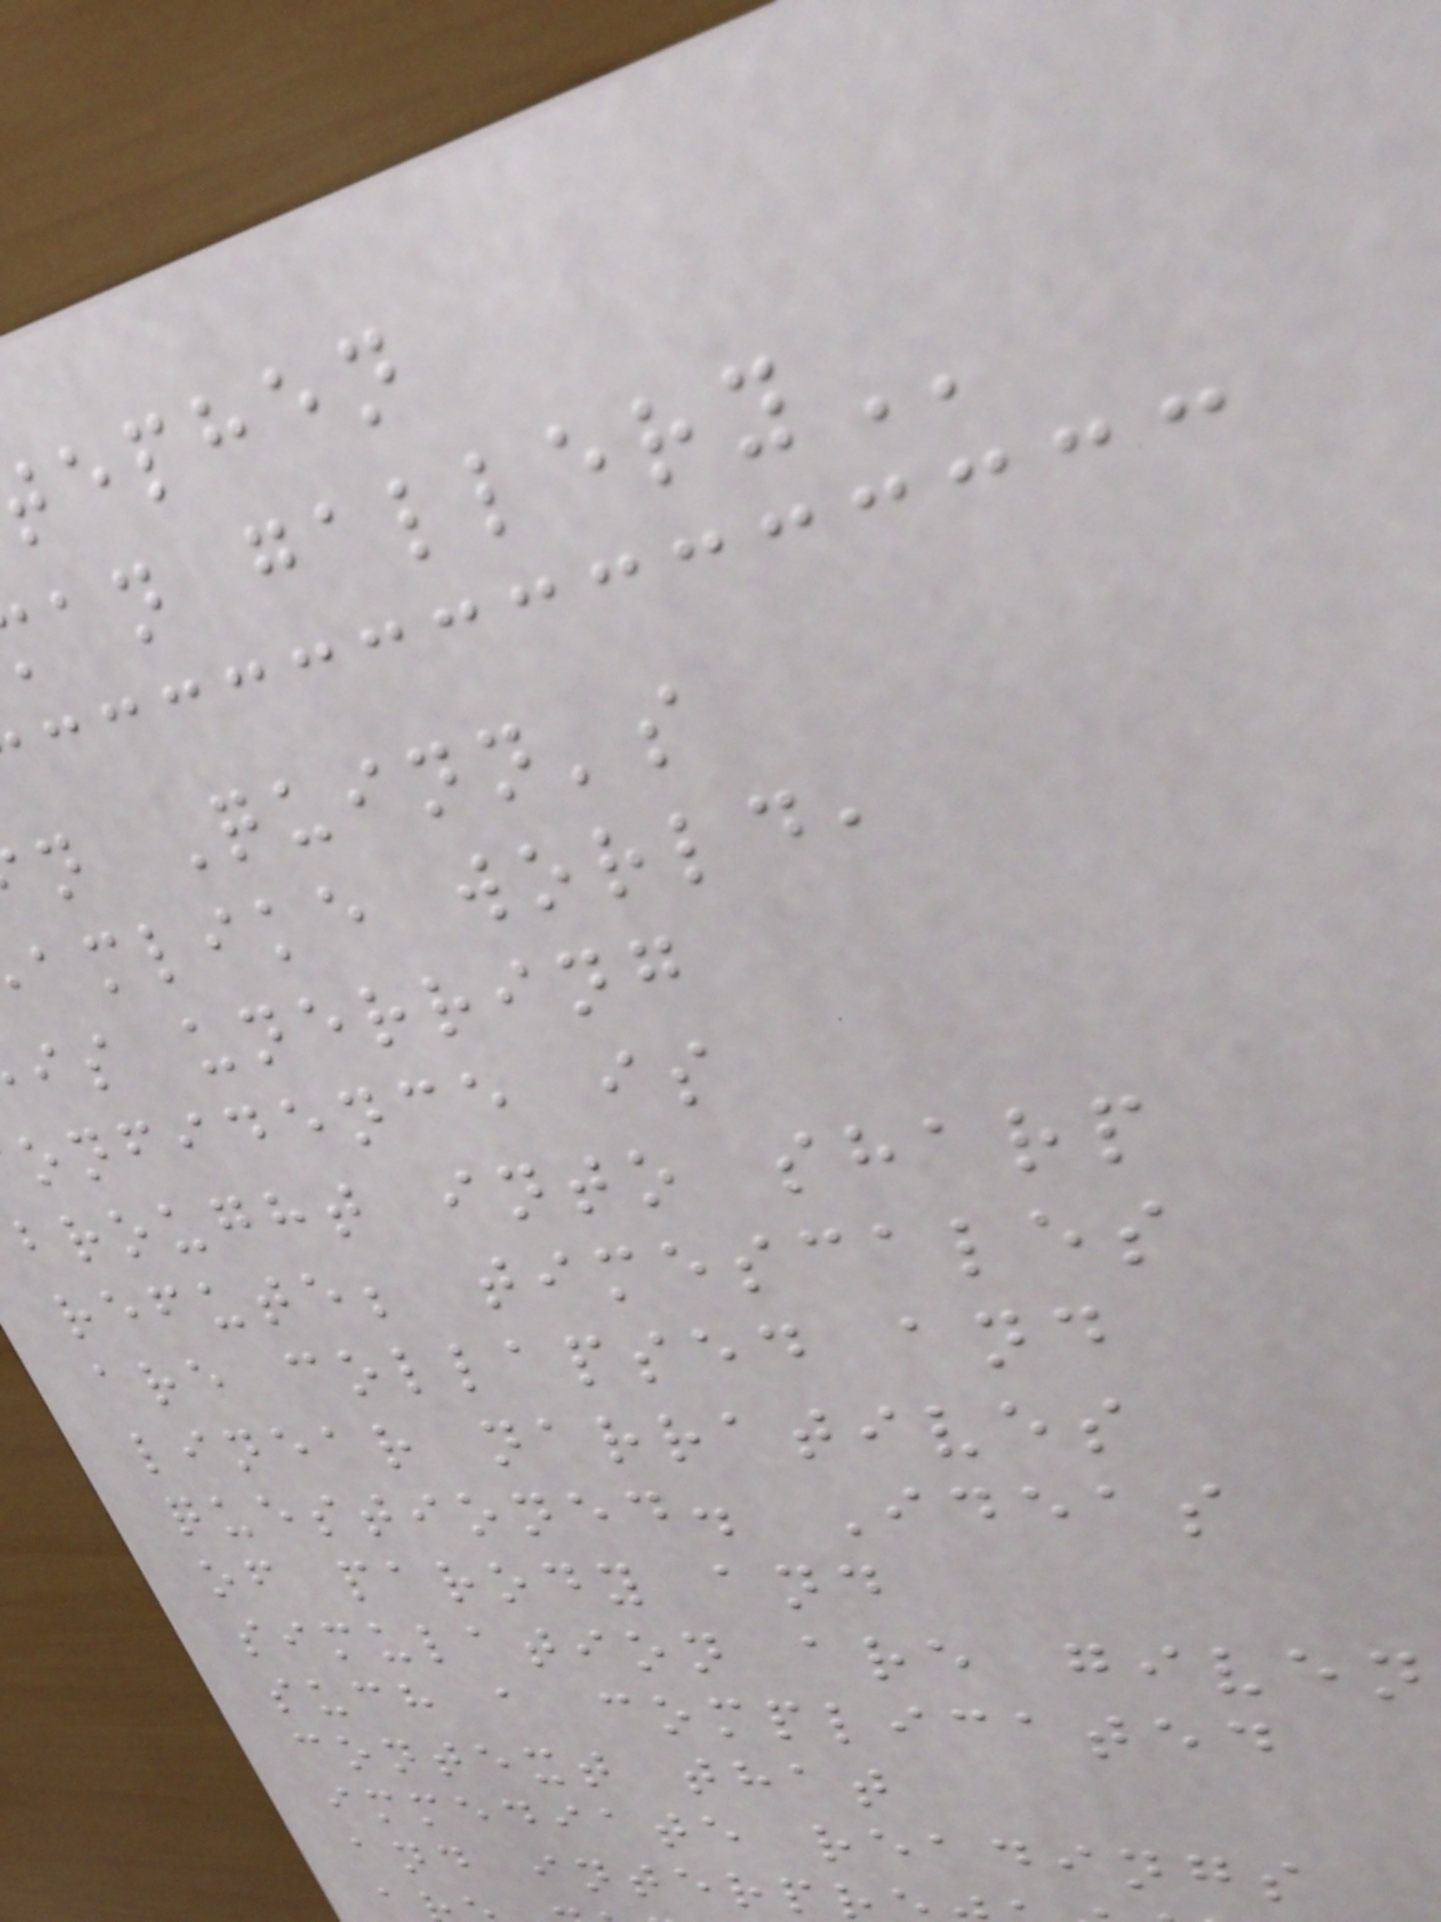ephen
n Quinn's
amlike world,
is unerring
onfidence is
brought into sharp
refute; timescales
are collapsed and
linear narratives
questioned. Ideas
of parody and
simulation are given
such a complicated
context that
immediate readings
and interp
